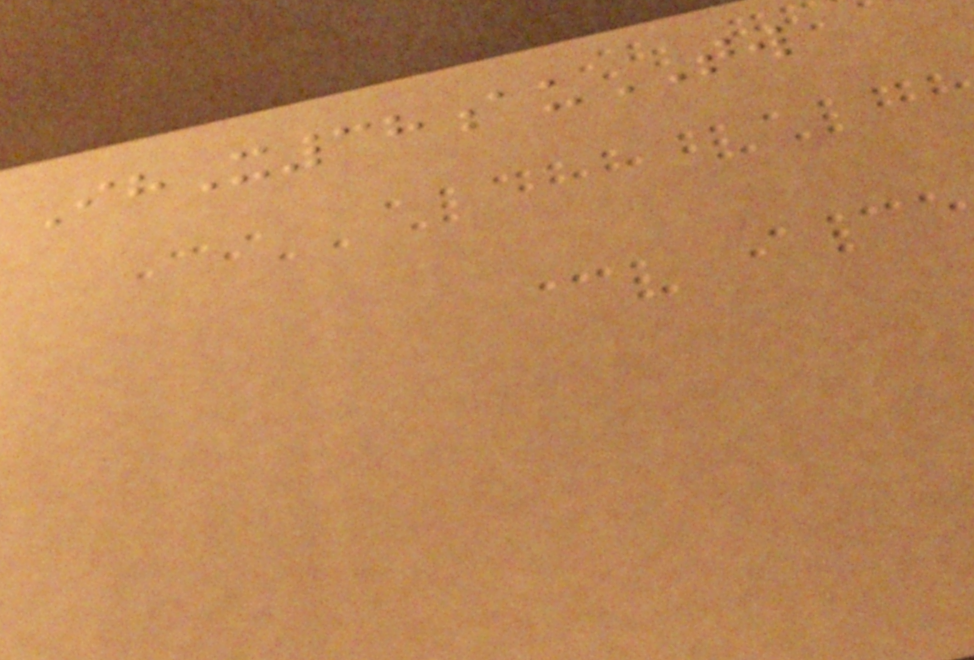IhX38auTW
